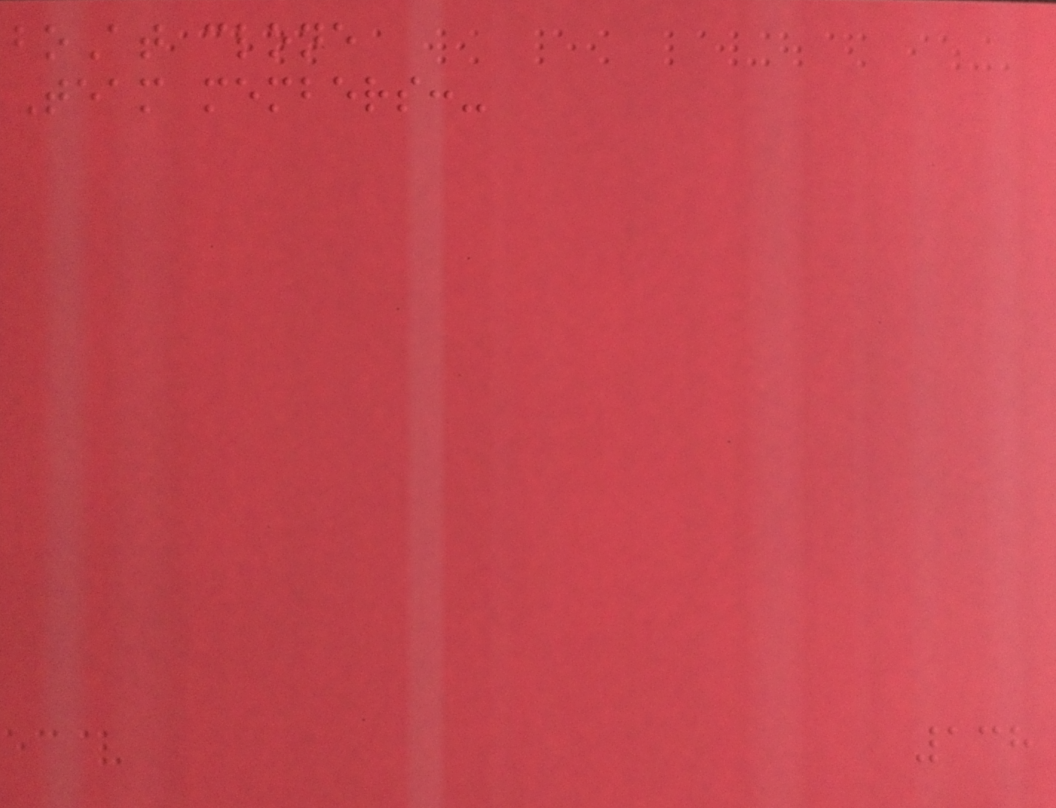boAt clone
Team members:-
138
